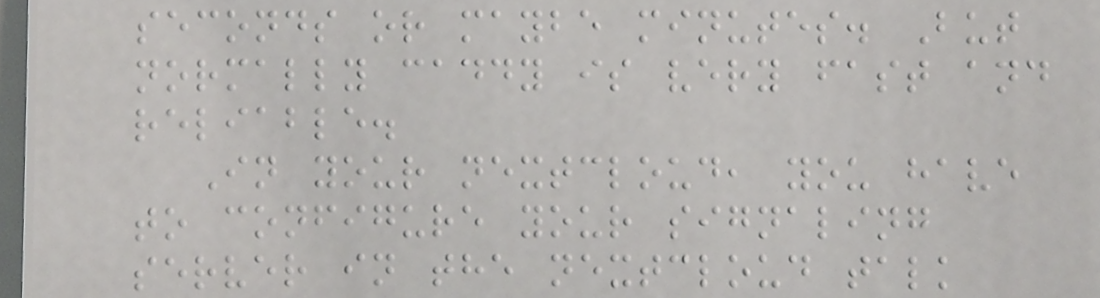seconds or maybe minutes. But
normally caddy is very fast and
reliable.
In your nextcloud, you have
to configure your signaling
server in the nextcloud talk
